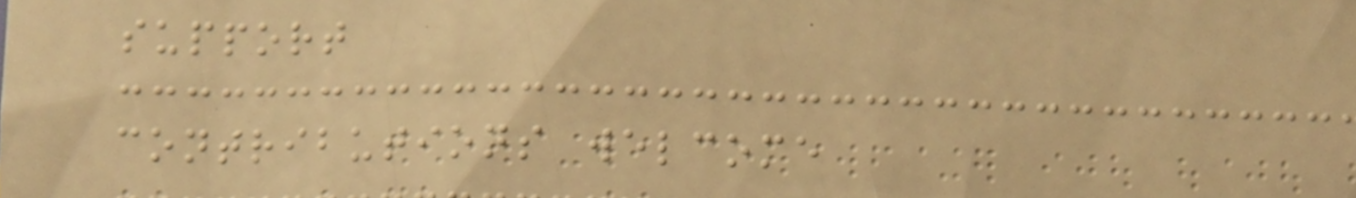support
contributions welcome
